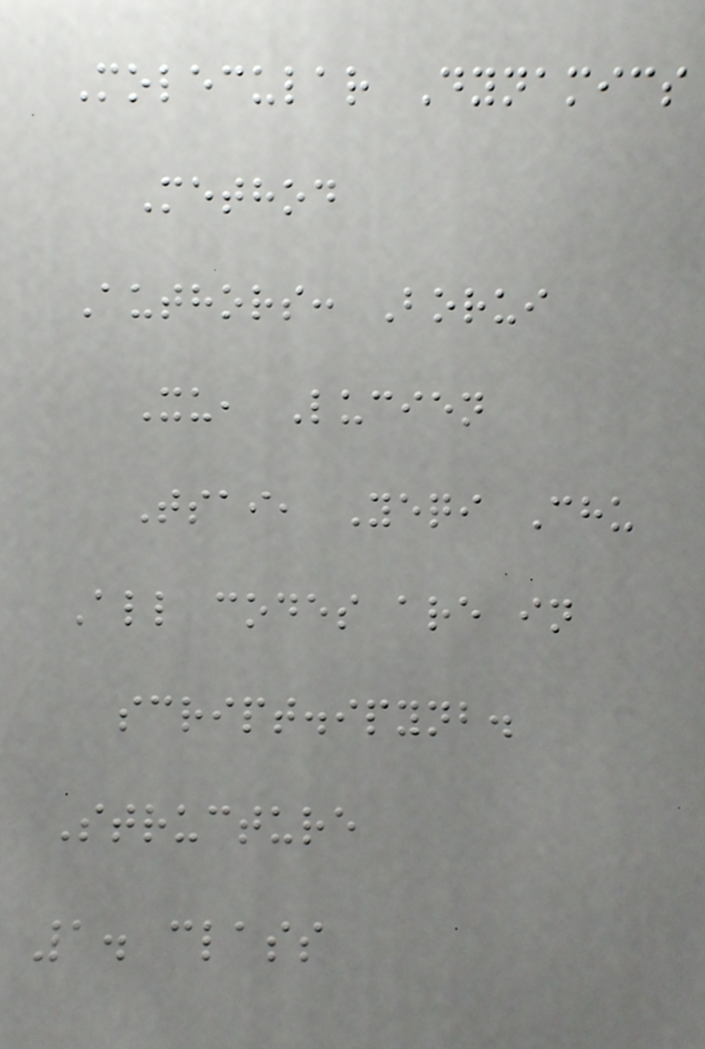Molecular Dynamics
Method
Authors: Borui
Xu, Lucien
Tsai, Yeqi Chu
All codes are in
script.ipynb.
Structure
1. class
